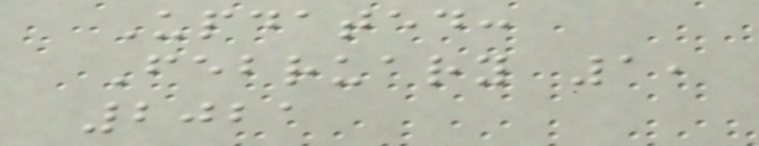Updated:
February 1,
2021
